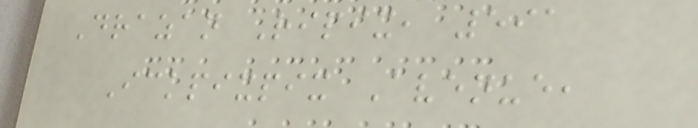Drazan Ripix, 591
Ickpixpix Avenue,
